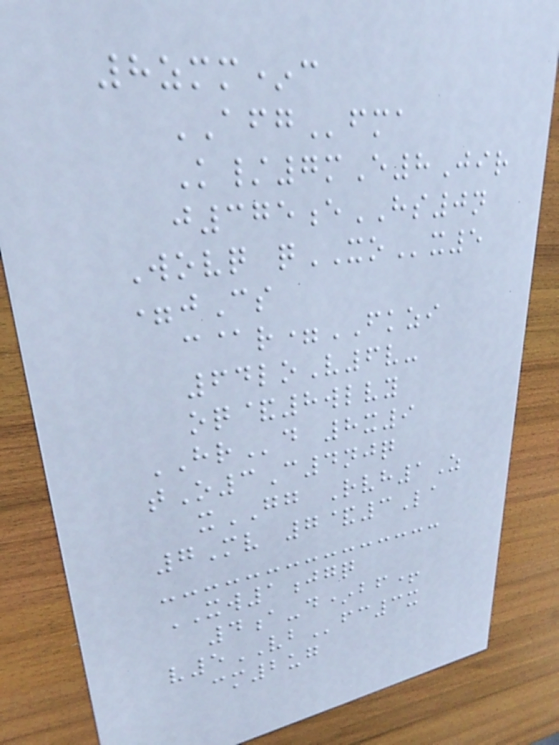8zmm*c
AFGfma
K/7mE8Jir
j375eHS0n
Wovq qXOx5
=jCs
c@r=FKZI
64loV6v-
oq&8wlvy
HRd 8x9
tO3C4njq
xGG Rvh1Z
7Mv 7&3La
XW1jgq
4a-d*bf+
v5VBfc3x
cm2ug
